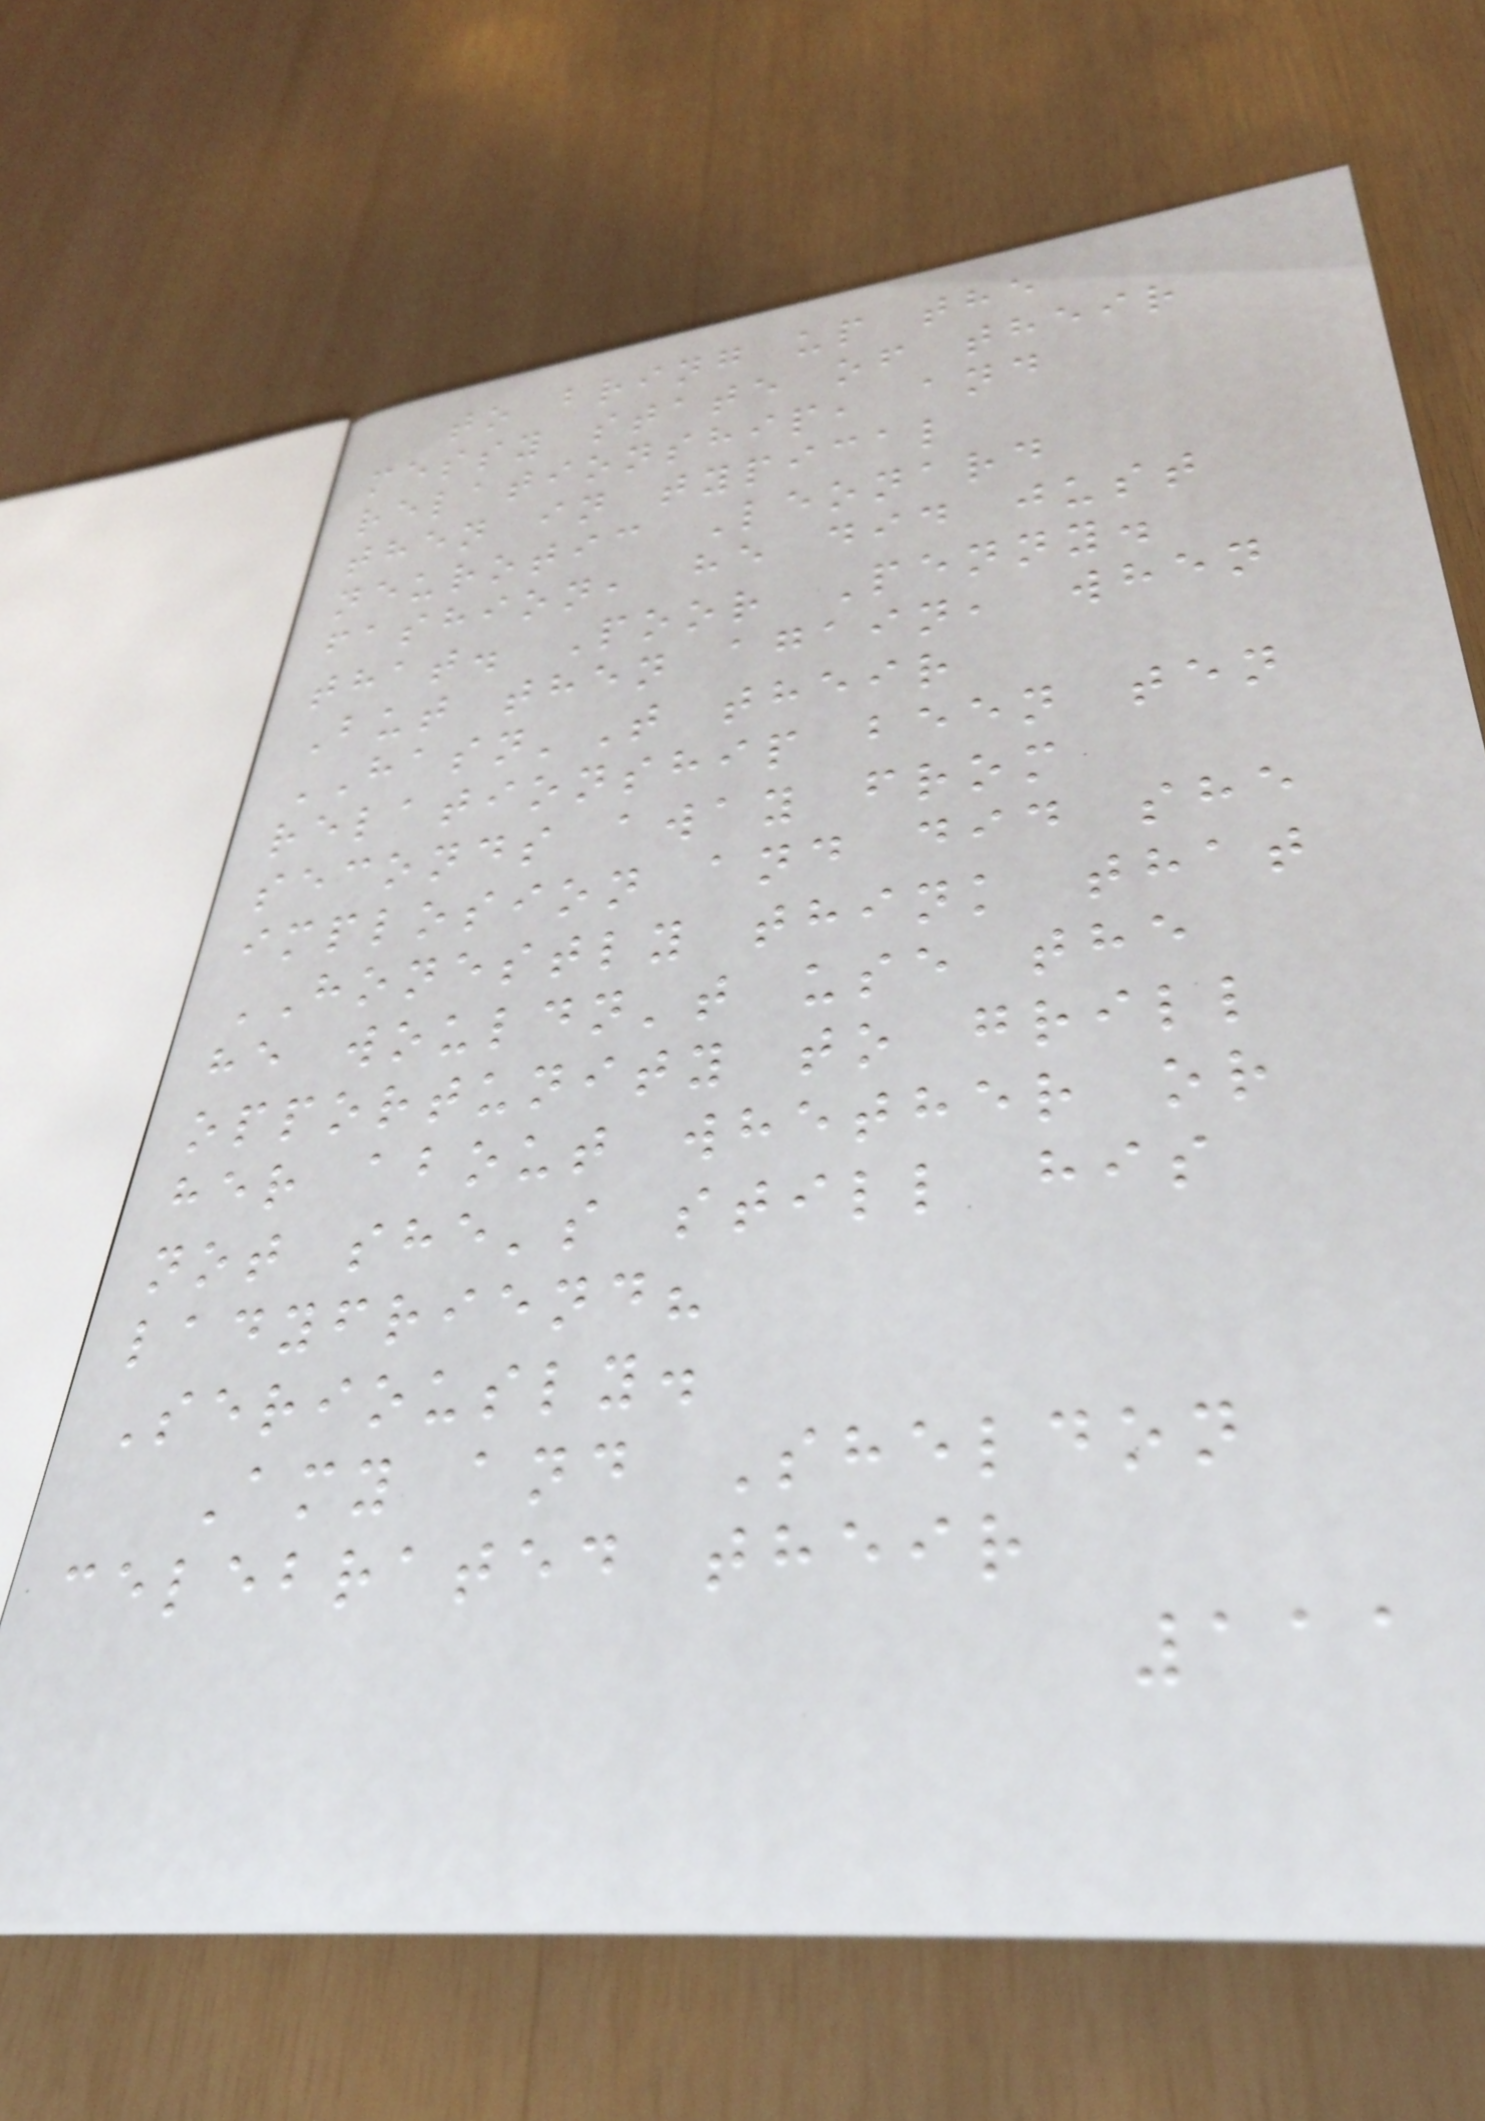to bring up the
messy state of their
relationship, and
then in typical
neurotic Leonard
fashion, he did just
that. Poor Penny.
But then again, when
HASN'T their
relationship been ten
seconds away from
implosion and did she
HONESTLY think that
he wouldn't use the
opportunity to grill
her about whether or
not she's still his
ladyfriend?
Seriously.
Amy and Sheldon
celebrated their
111
